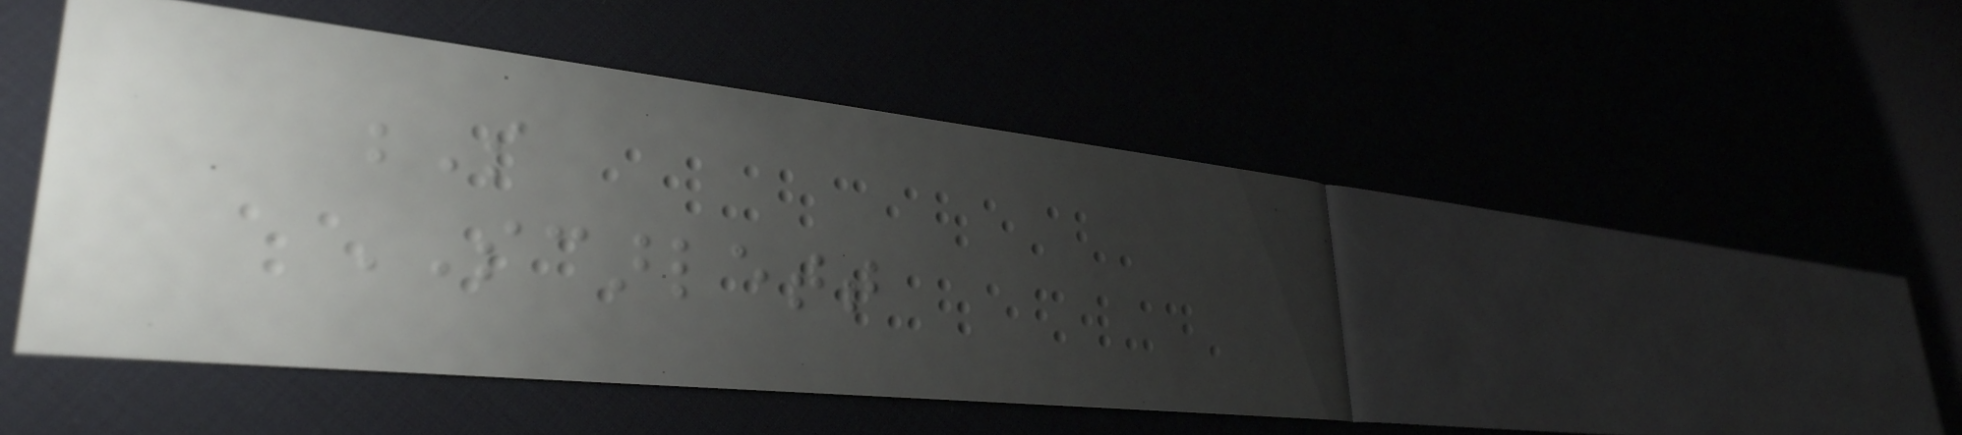S
SCARLETT
